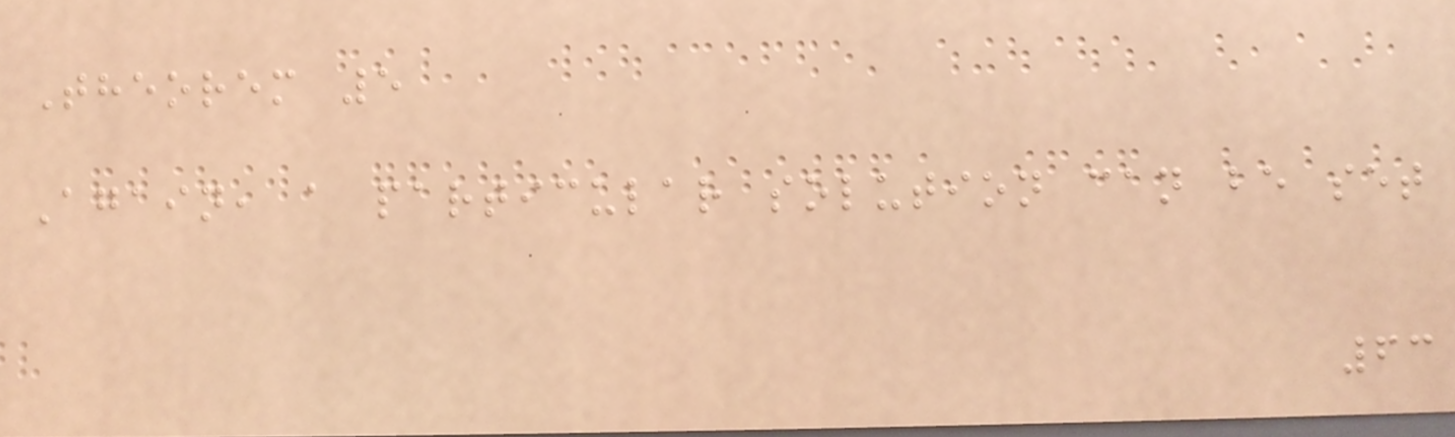Theorem 5
Again, a particular solution can be set
63
